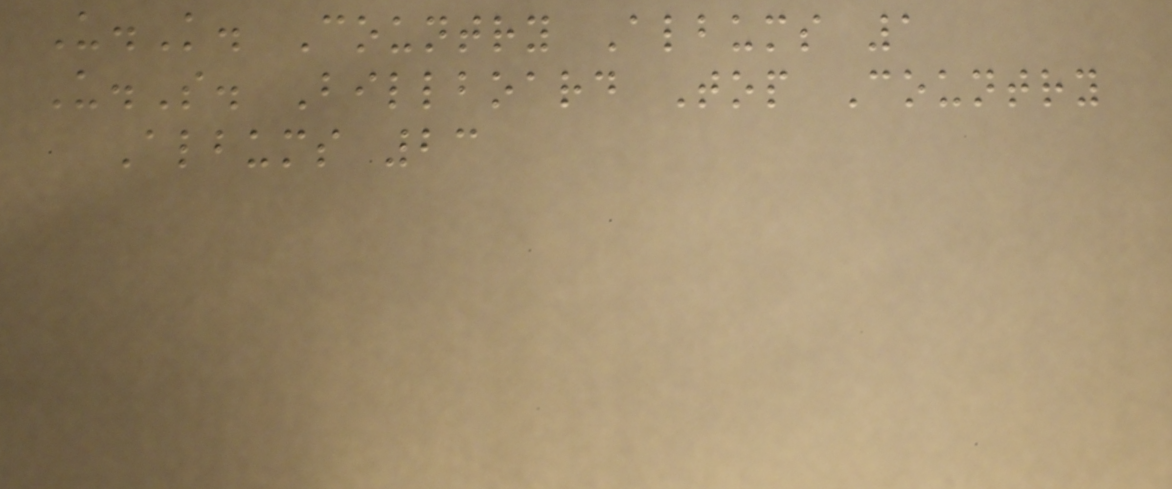U.K. Country Albums 1
U.S. Billboard Top Country
Albums 23
